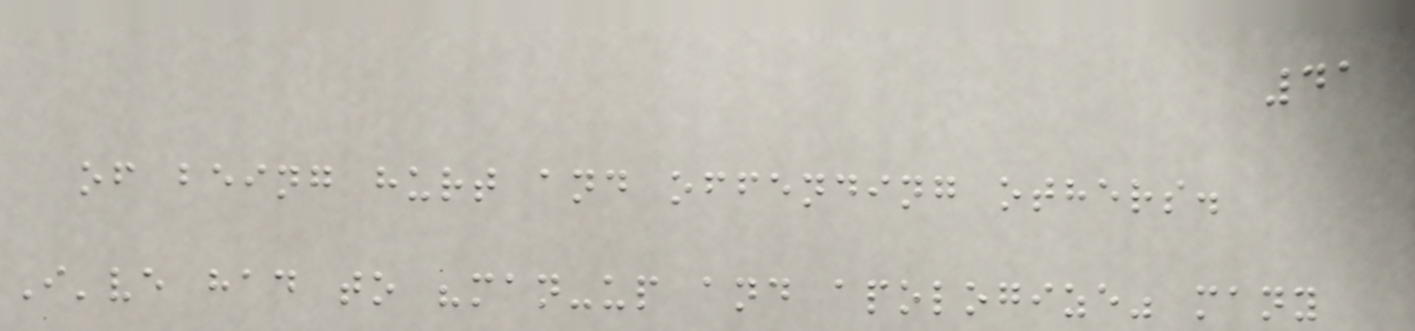41
of being hurt and offending others.
I've had to "man-up and apologize" many
